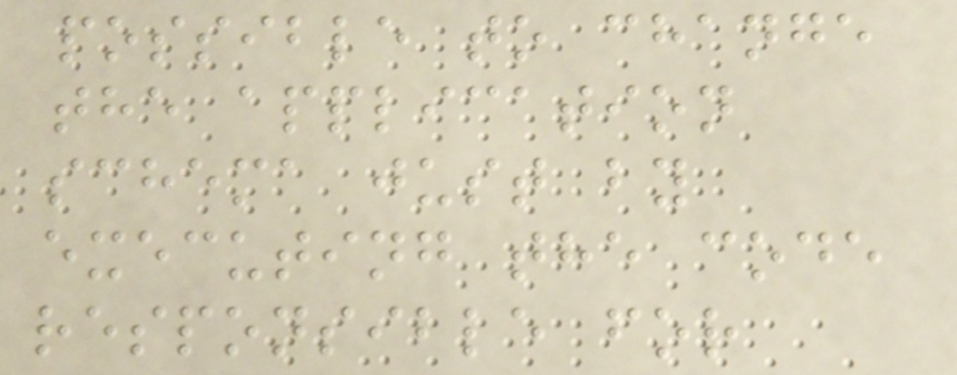possible to change
the application
schema just by
executing the code
responsible for
